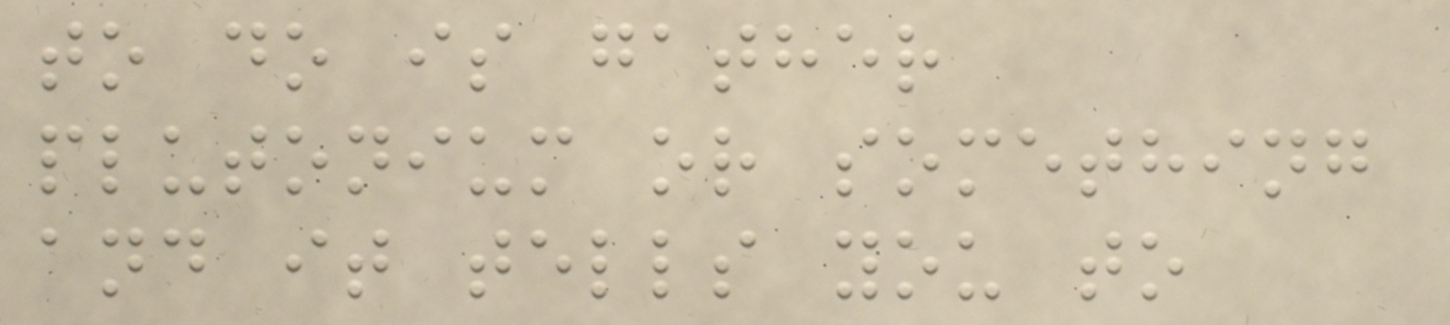to do is gather
plutonium or something
and it tells you to
